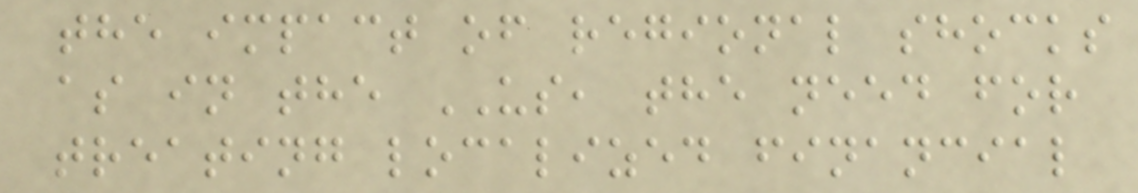the impact of regional shocks
as in the US, the need for
treating localized financial
